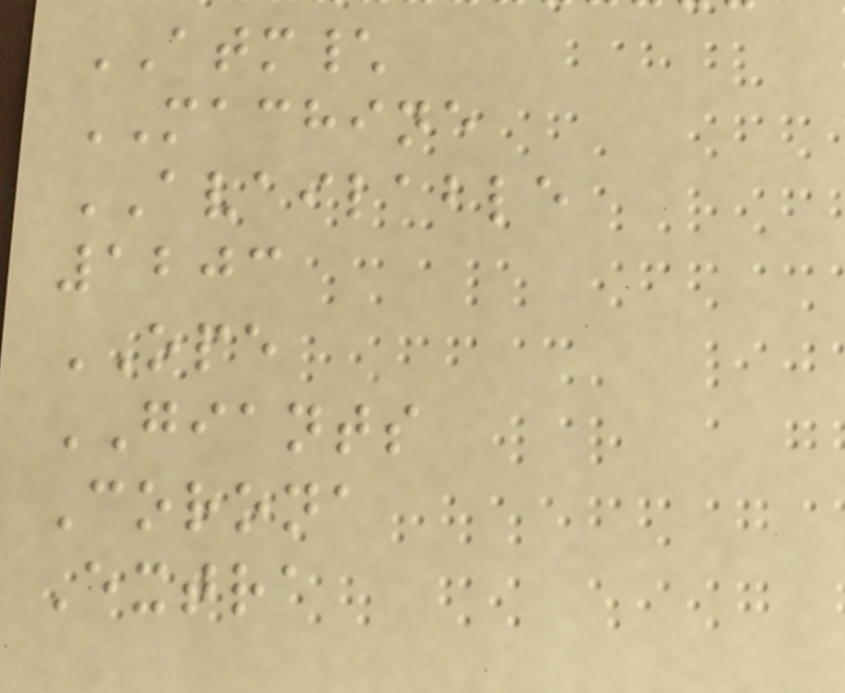ATM\
MACHINE
AVAILABLE
1203
OPE
GIANTS
Corona
Extra
